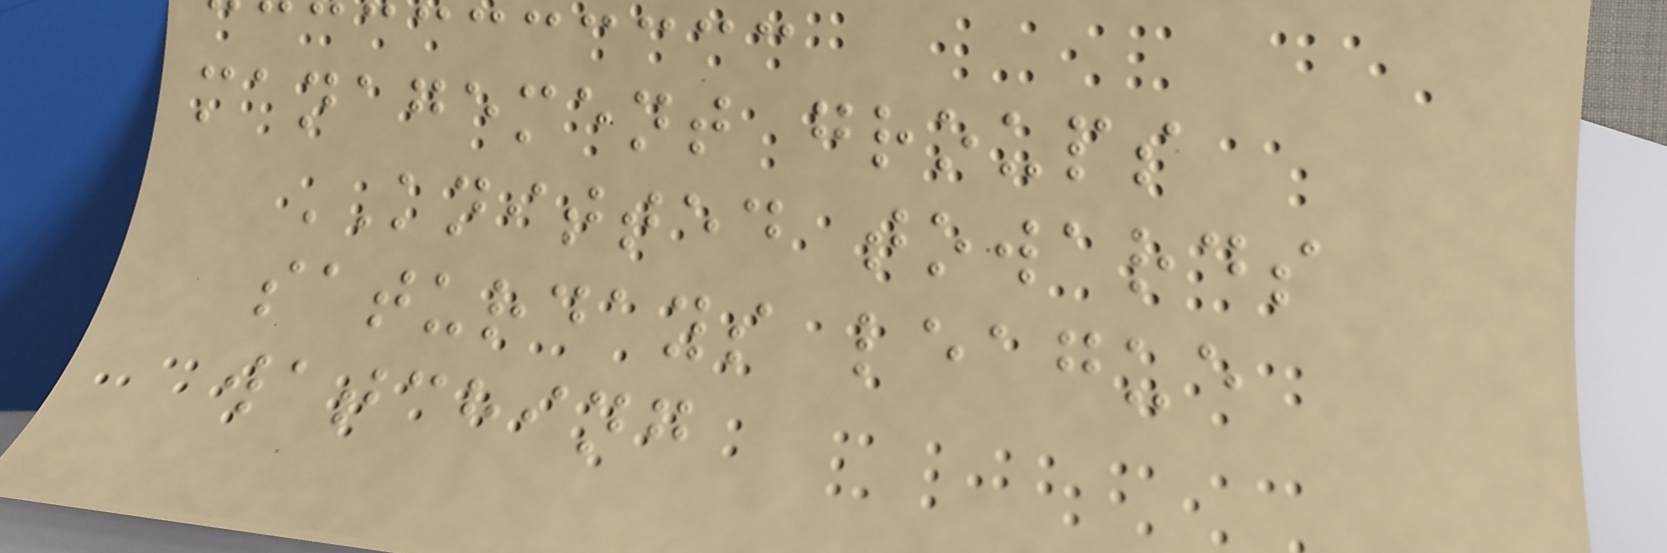management groups
KNITTED towards
saturdays league
watching
